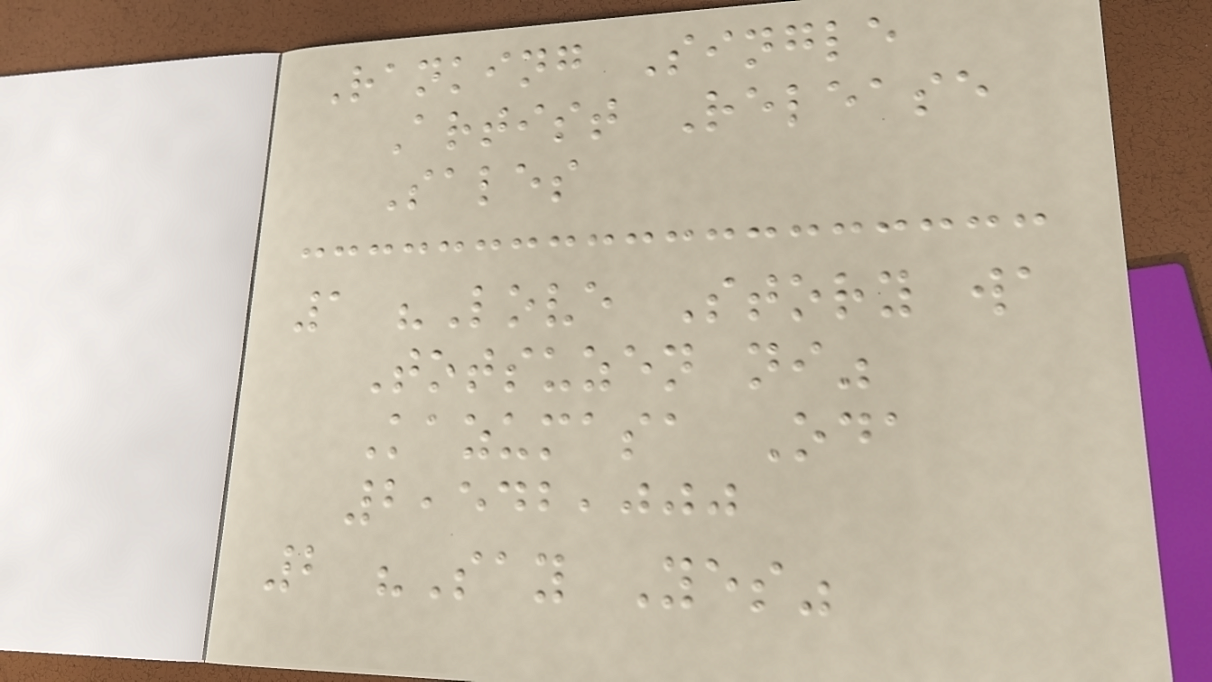Ranking Single
Artist Release
Sales
1 "Love Story wa
Totsuzen ni"
Kazumasa Oda
2,542,000
2 "Say Yes"
